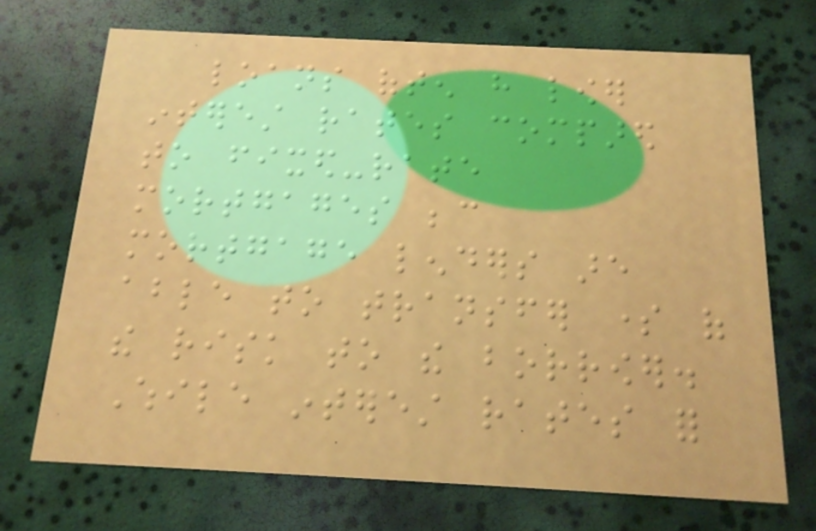loans often have lower
interest rates compared
to fixed-rate
mortgages because
mortgage lenders are
able to transfer some of
the risk to the borrower.
While interest rates for
